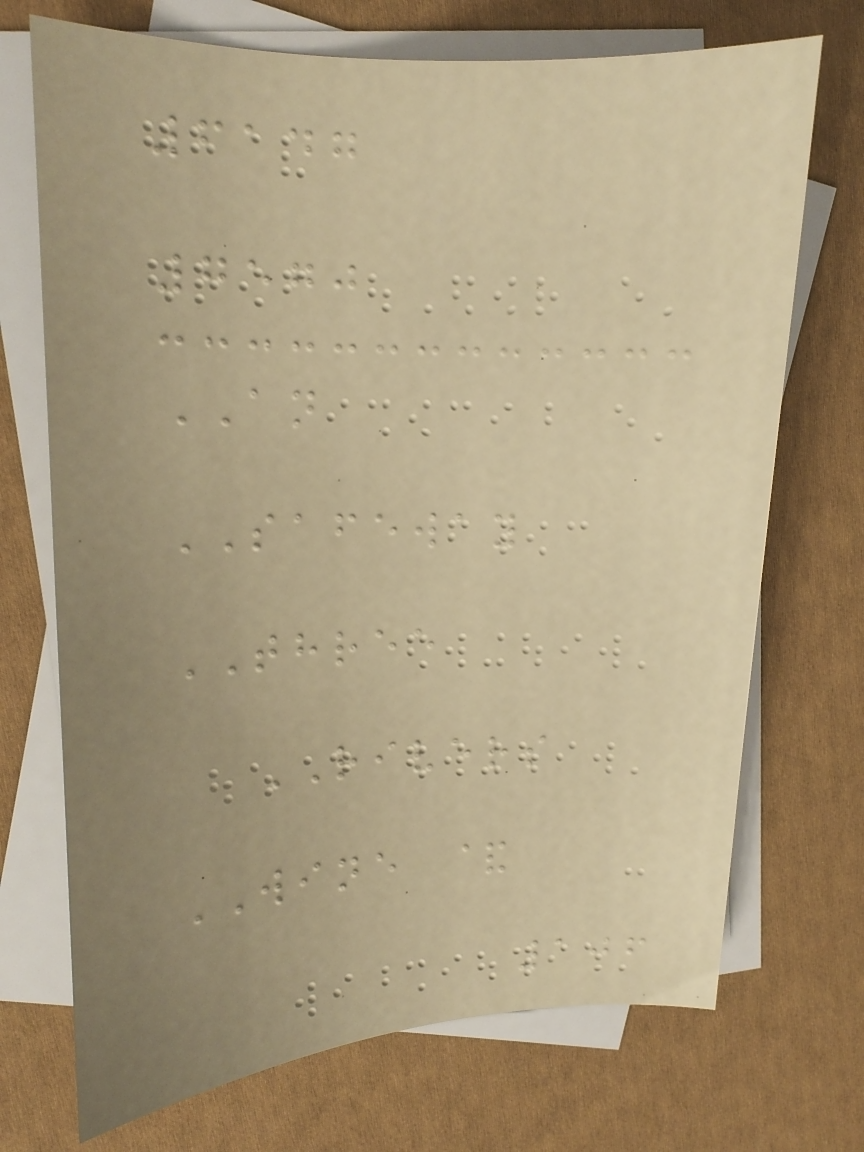6147
7570
AN
SAFEWAY
THREE
RIVERS
WINE &
106
